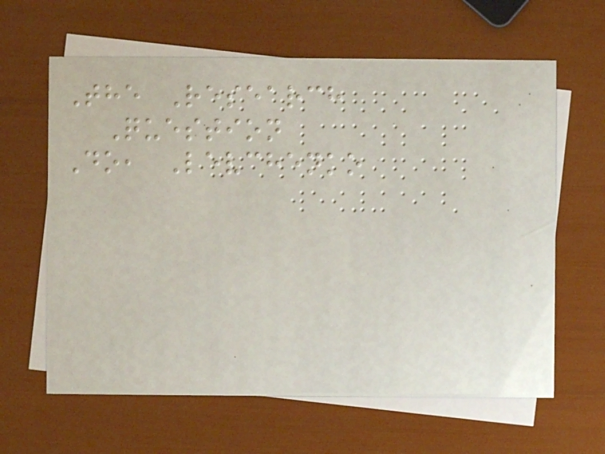The Research
Question
Do, Levchenko
